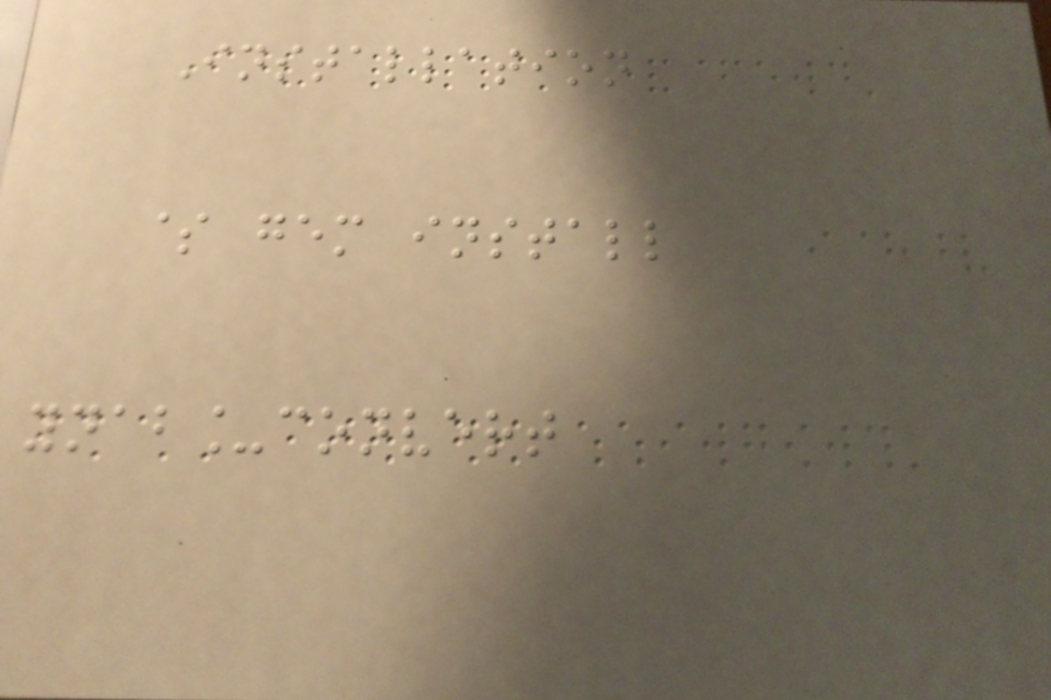Installation
$ gem install
ynab_convert
